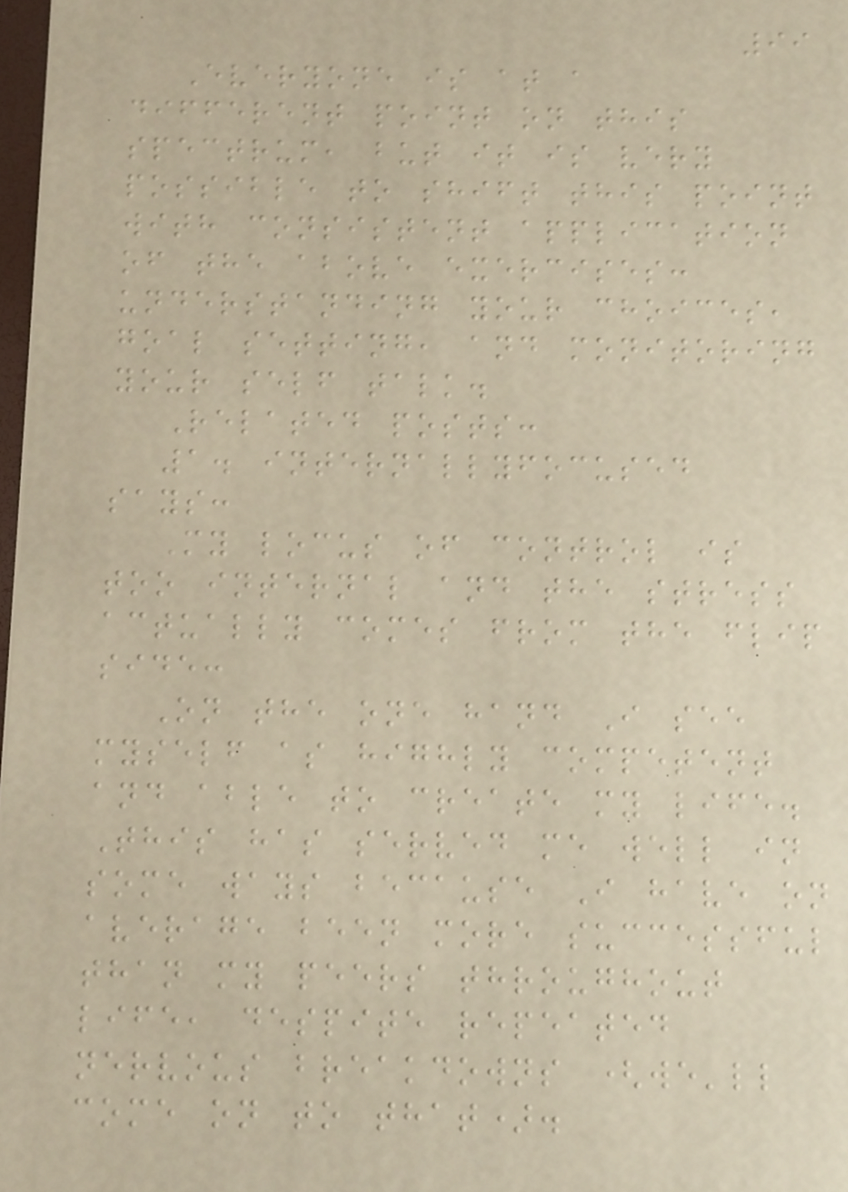99
Everyone is at a
different point on this
spectrum, but it is very
possible to shift this point
with consistent application
of the above exercises:
understanding your choices,
goal setting, and monitoring
your self talk.
Related posts:
1. internallyfocused
says:
My locus of control is
too internal and the stress
actually comes from the flip
side:
On the one hand I see
myself as highly competent
and able to create my life.
This has served me well in
some ways because I have on
average been more successful
than my peers throughout
life, despite repeated
nervous breakdowns (we'll
come on to that).
